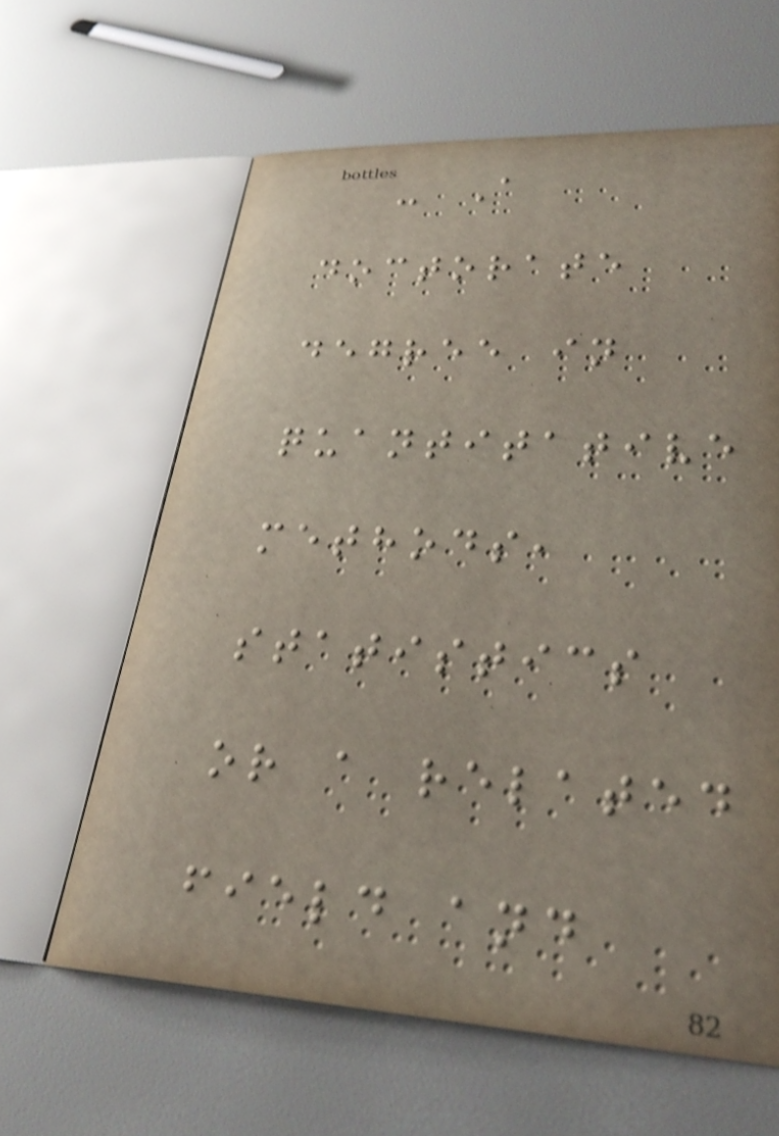- A
doctorate
degree in
quantitative
methods,
statistics
or a related
field and
